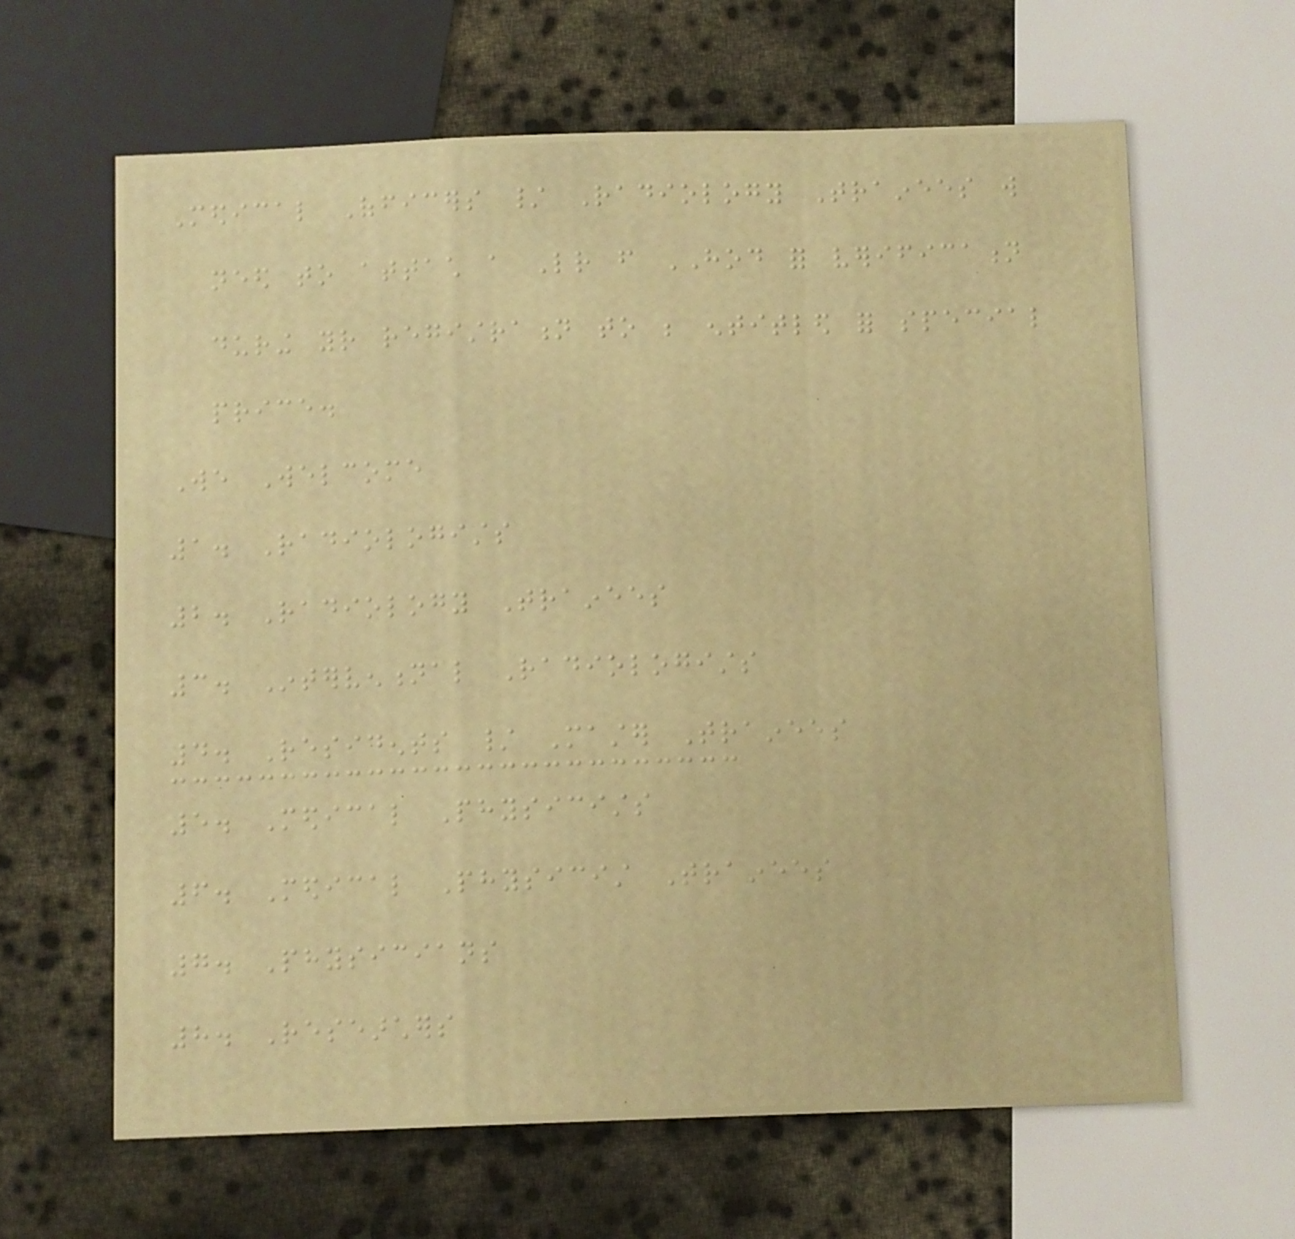Medical Officers / Radiology Trainees will
need to attach a Letter from HOD for verification
during your registration to be entitled for special
price.
We Welcome
1. Radiologists
2. Radiology Trainees
3. Interventional Radiologists
4. Residents / Master Trainees
5. Medical Physicists
6. Medical Physicist Trainees
7. Physicians
8. Researchers
